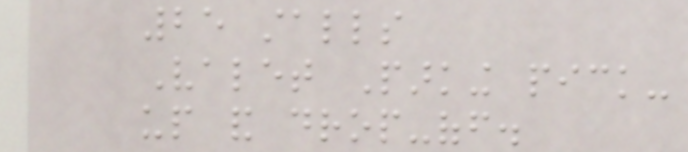25 stalls
Valet Parking pick-
up and drop-off.
